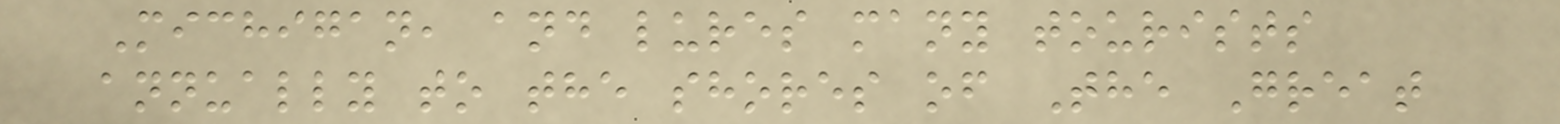Michigan, and lures many tourists
annually to the shores of The Great
